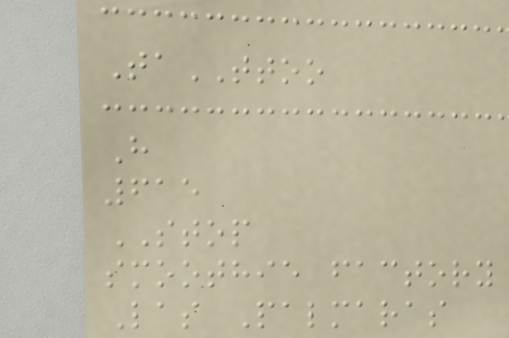TaTTOO
H
615
STOP
smoothie factory
Las Palmaras
